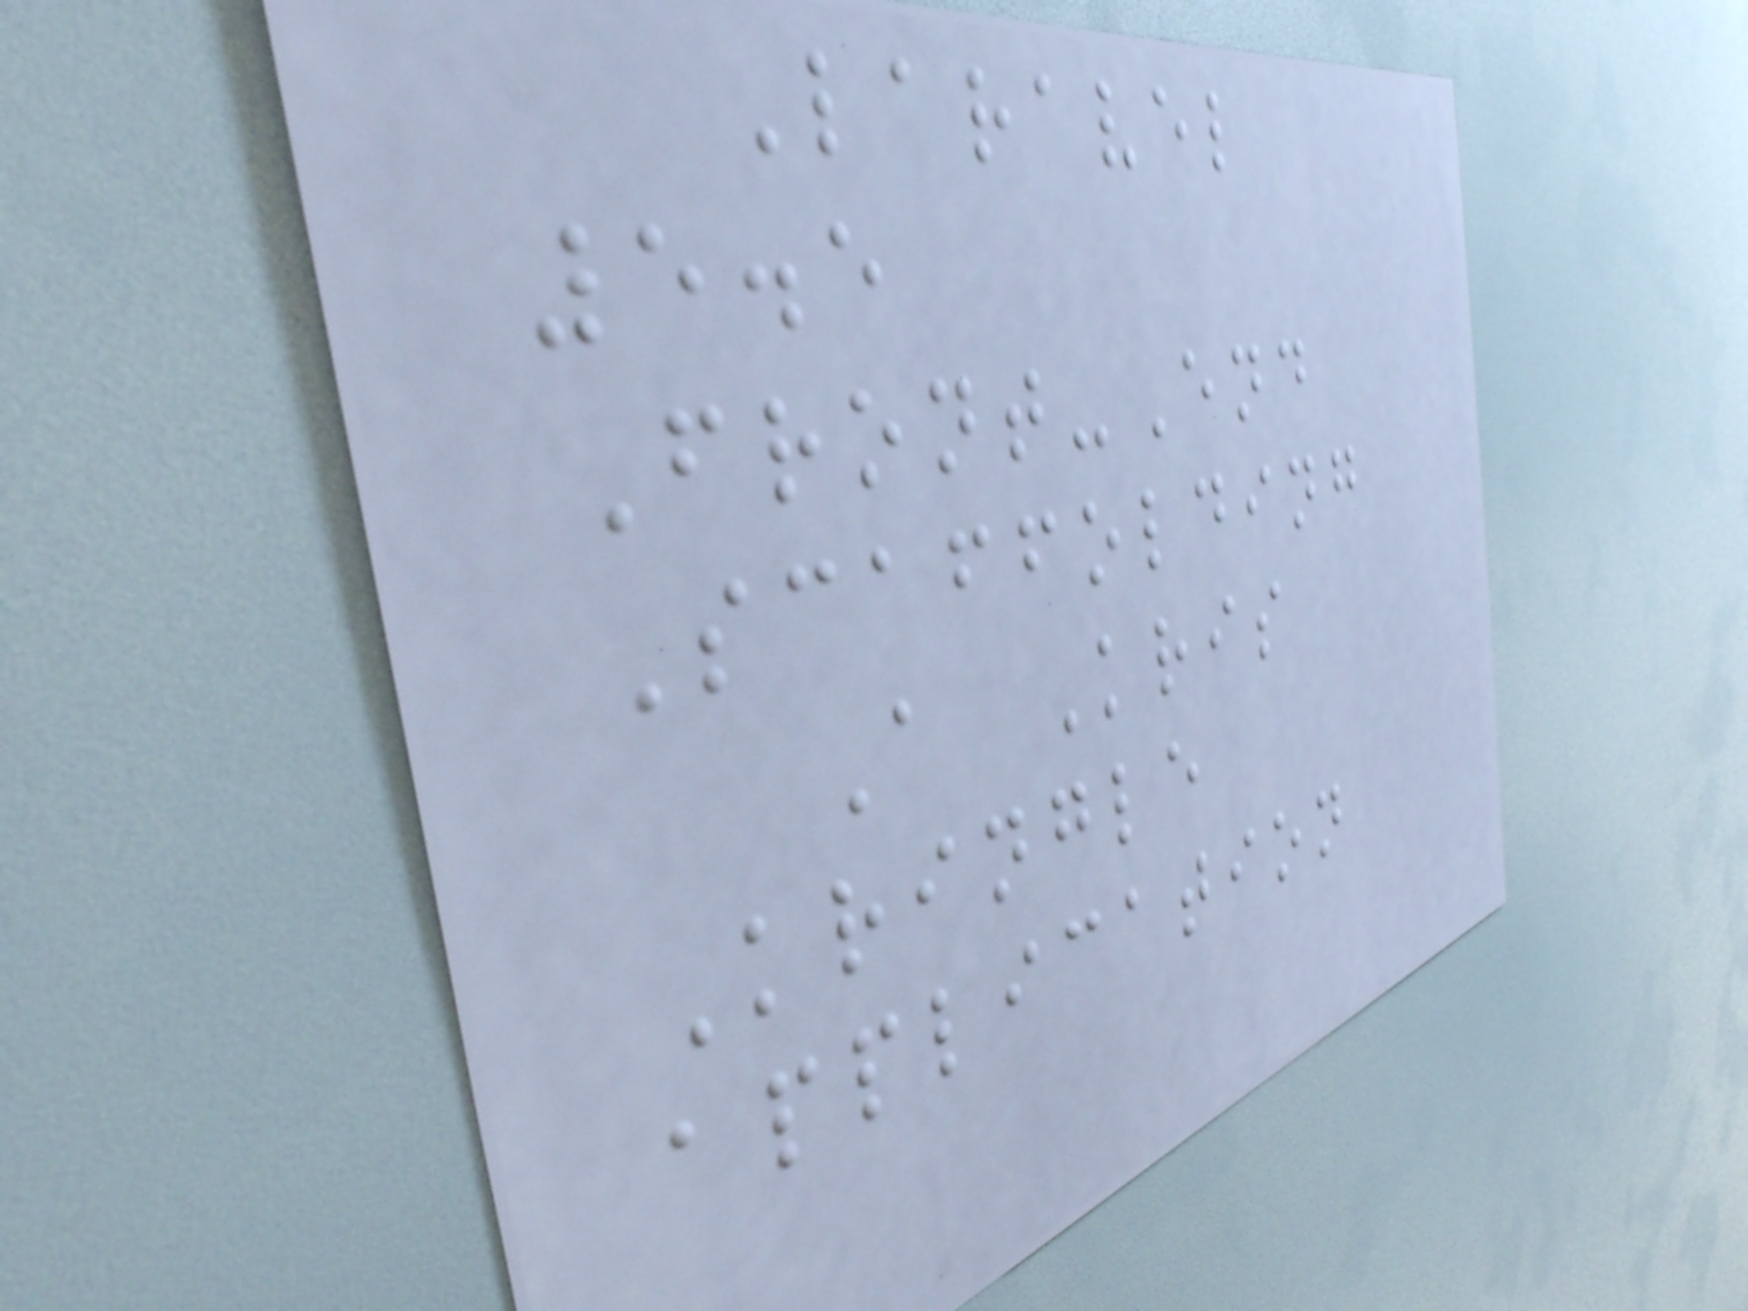Laravel
5.5
Front-End
Scaffolding
A Kris
Kringle
application
